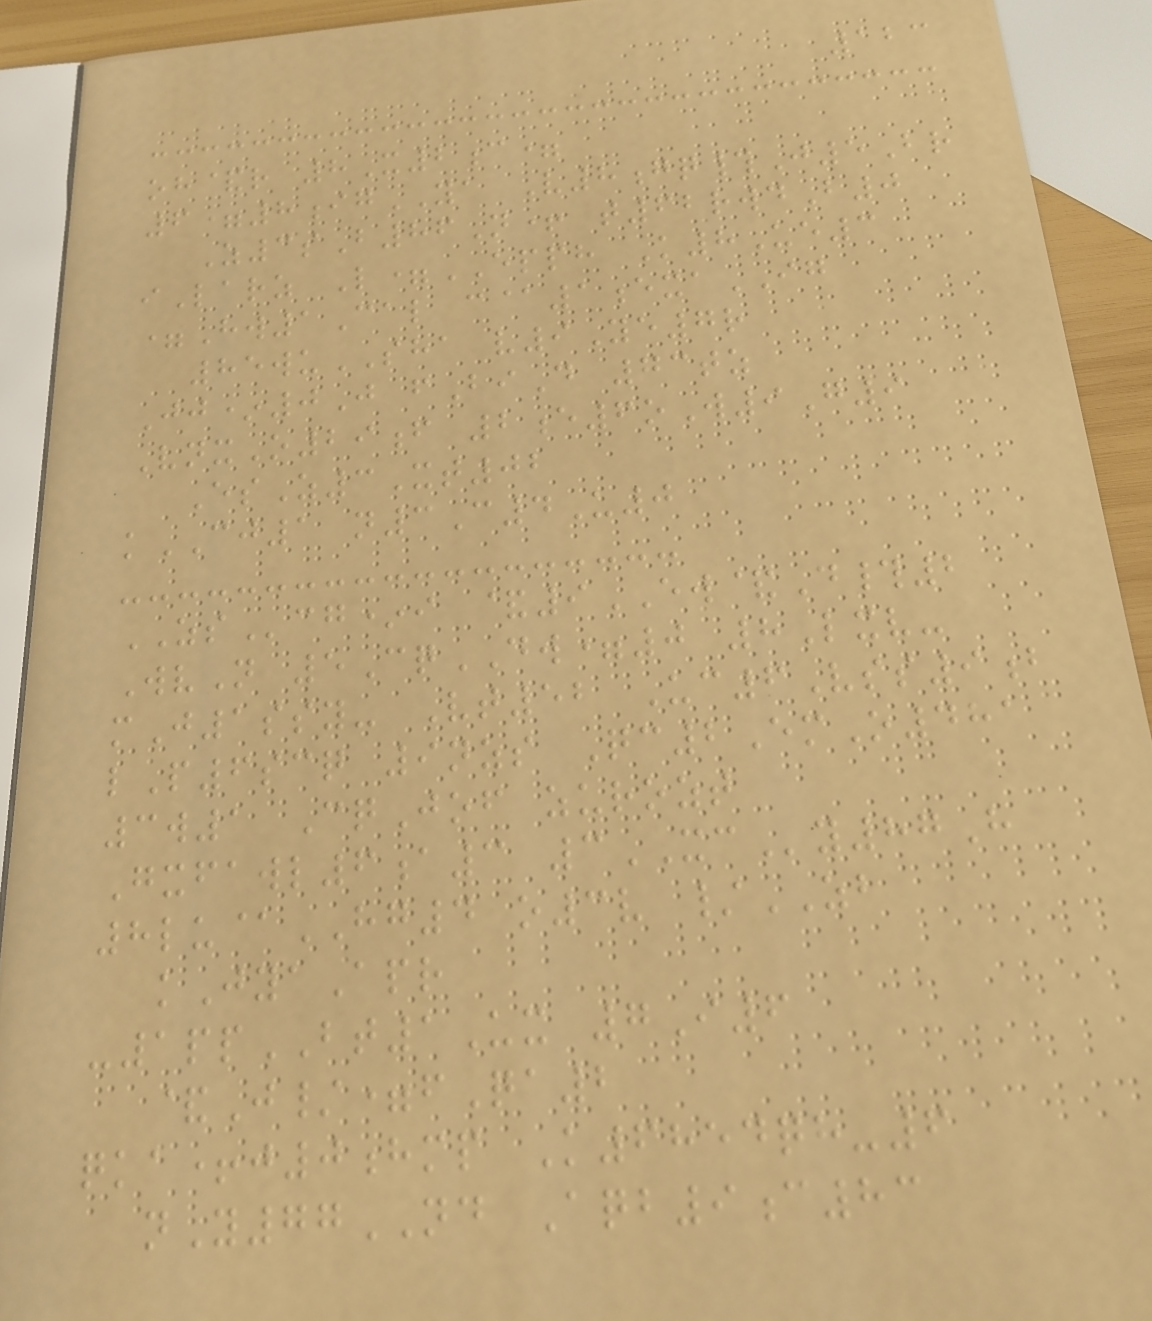123
oh&r 8X2c=
6=8igYA V8gq#J5Br
Z3sB86N+ t62rwdB0
iLarz L=EPPH K8Ue3
=Hw1Cal c@1exaIG
85wuSHA v9Ye7r
Jj*0J fBiD 73tz
VnxO29f 2e6oW9G9
EsZ3Xt02
kCJ1 n3C4U0
ZScg*i &9EW&D#2
WvN 5CqDW=0 8Lxv-
mJ1ssy- Vt52 Uc6Vss9b
lP6scq 9nzs Qc2EmO481
3w1 CqJof zurozt
Gxfawl6a3 3XCy87H
8lu@HG4 o3v /ZB
kJyaApr
-1ppBT1Ux 7I6
&J/=fQa2
qka+j0hmp K6854qh-6
nY77ND Aqb9c83
